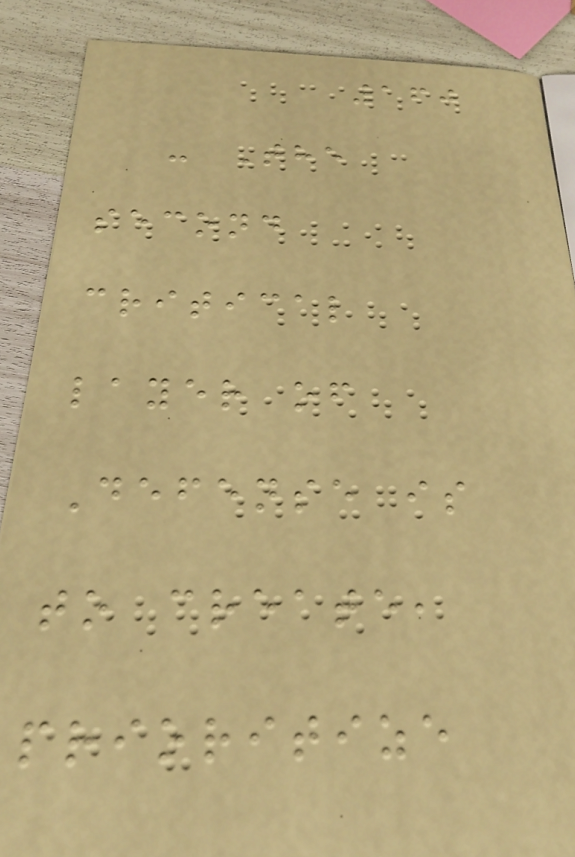160
- The
second
critical
layer of
Defense is
to create,
prioritize
